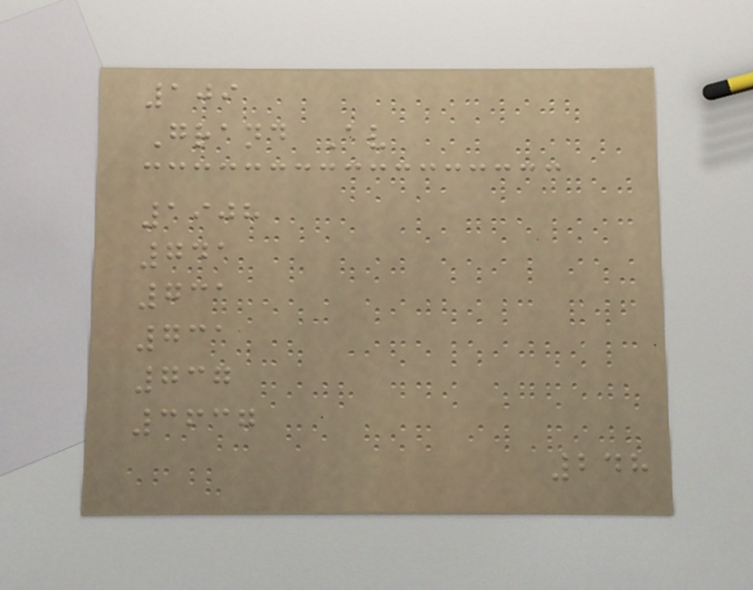109
Grand Av
1908
741
731
731
737
3637
248
